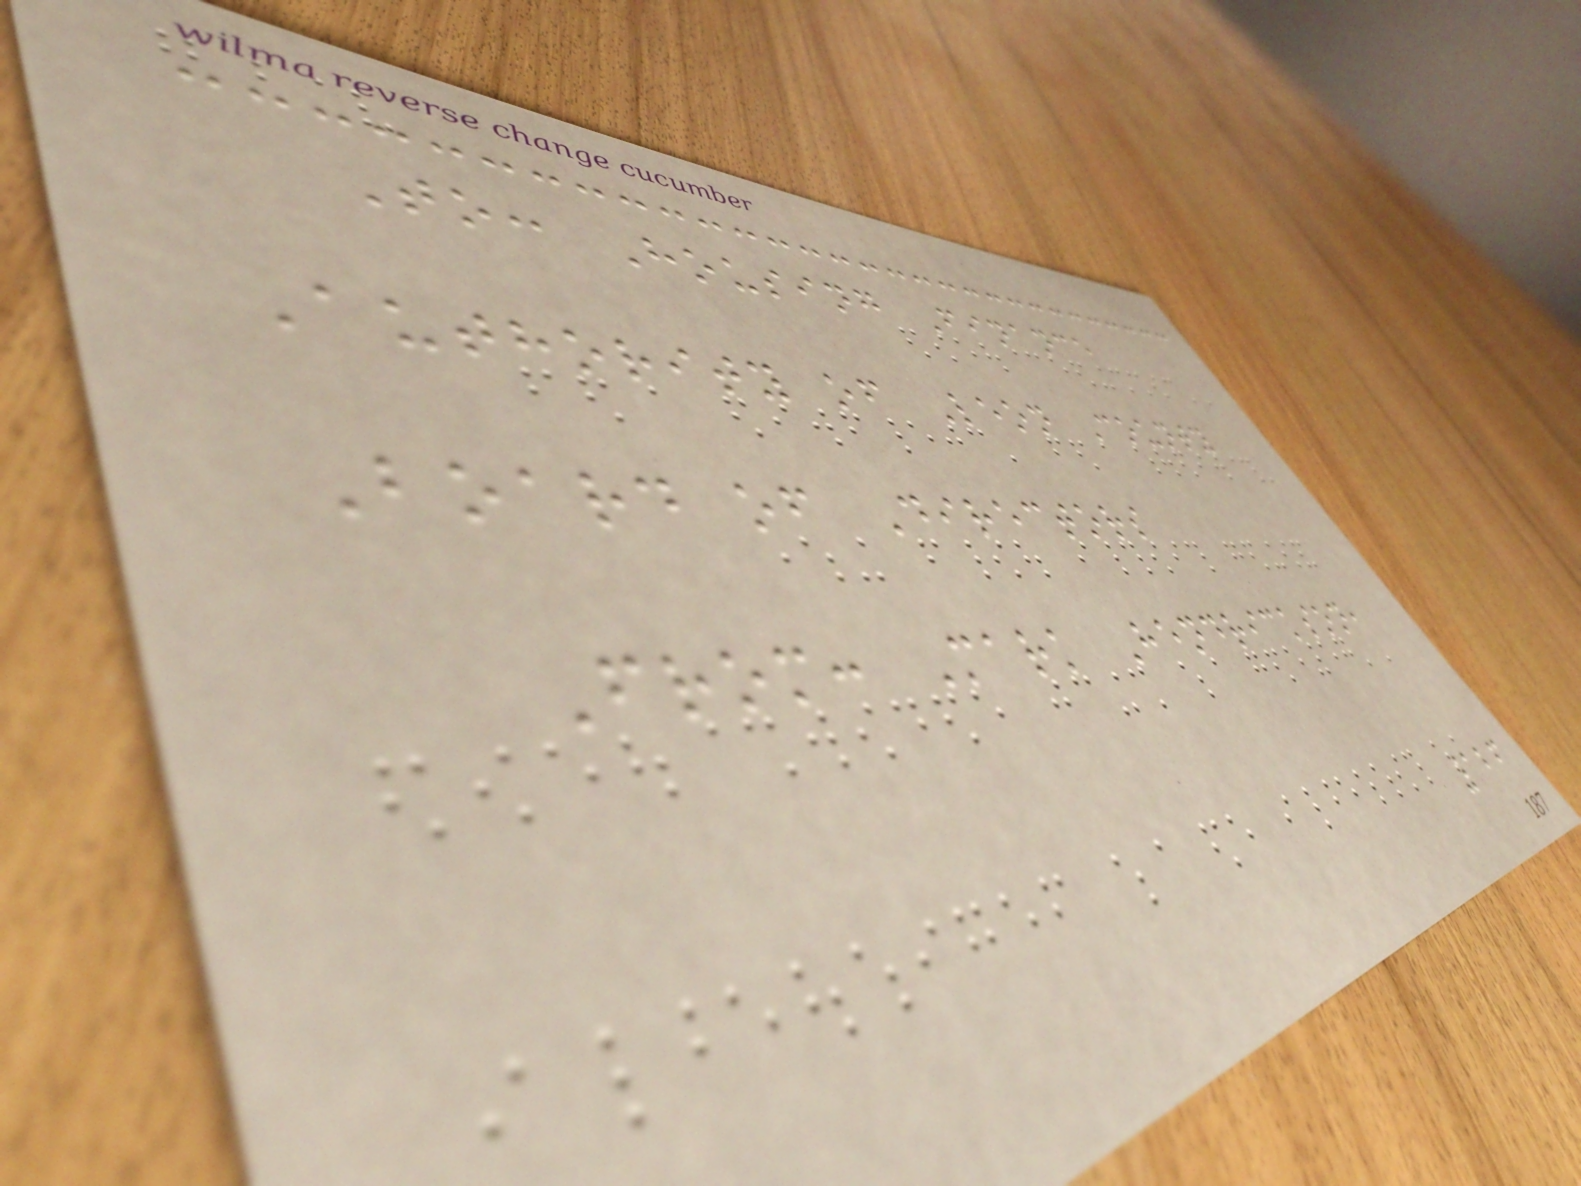To: Housing Finance
Authority of Leon County
Board of Directors
From: Mark Hendrickson,
126
